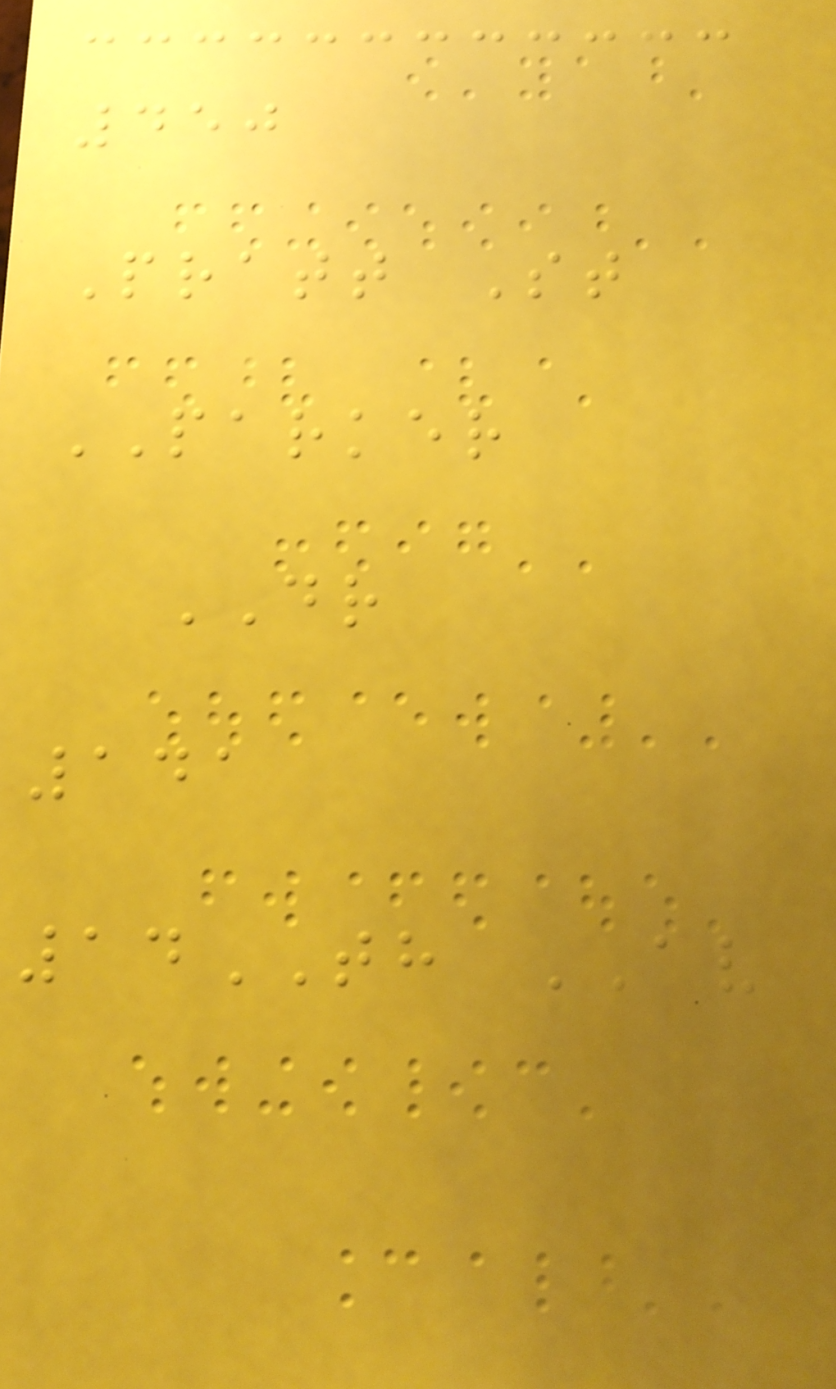450
Pratt St
PARKER
DR
141
14TH AV
